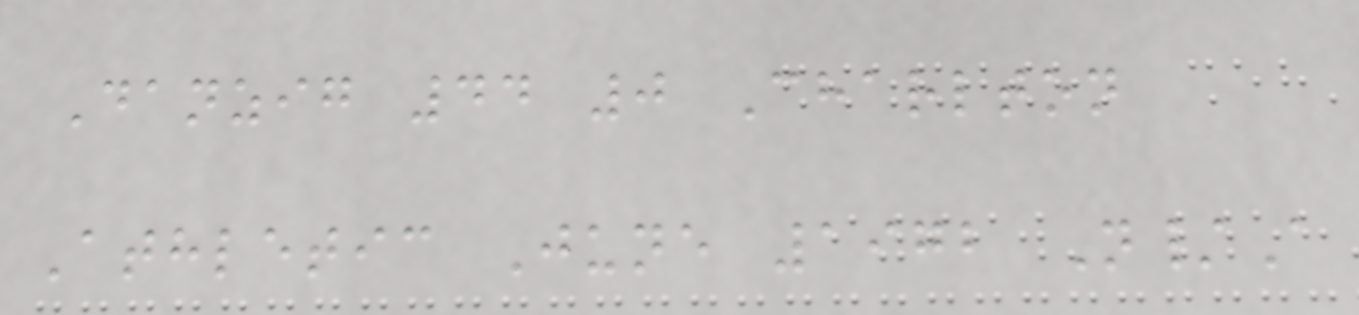Danzig 44 0 Charlton
Athletic June 1972 N/A
